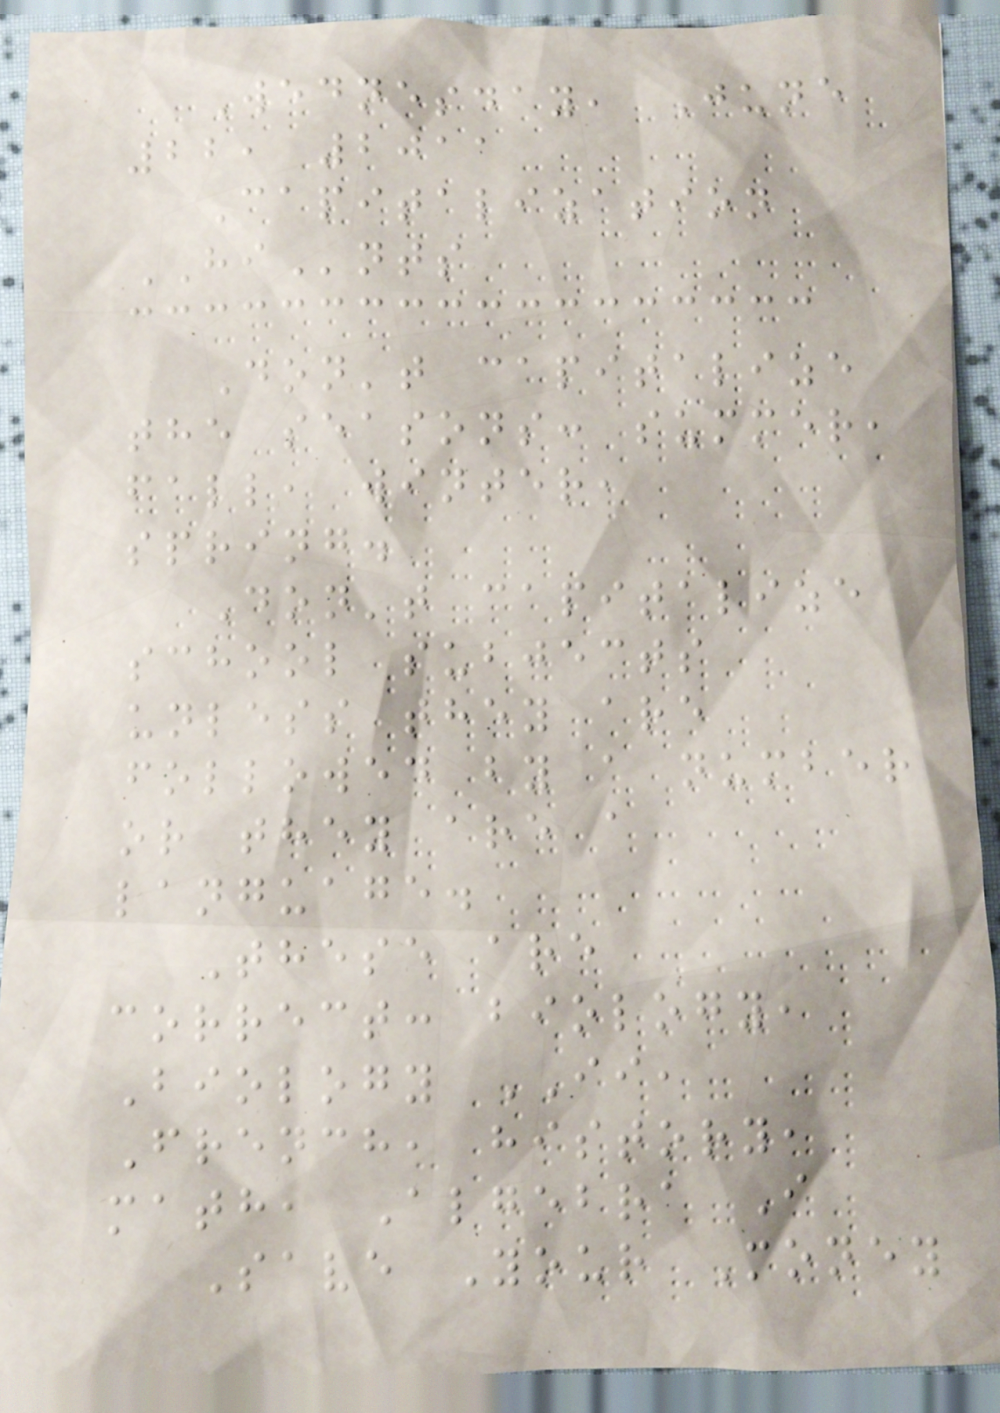Wednesday, June
22, 2011
Capitalization
HInts
Don't capitalize
the seasons: summer,
fall, winter,
spring.
Don't capitalize
school subjects
unless they are
followed by a number
or they are a
language.
These are
correct: biology,
Biology II,
French, history,
math, Algebra I
Save Your Money
